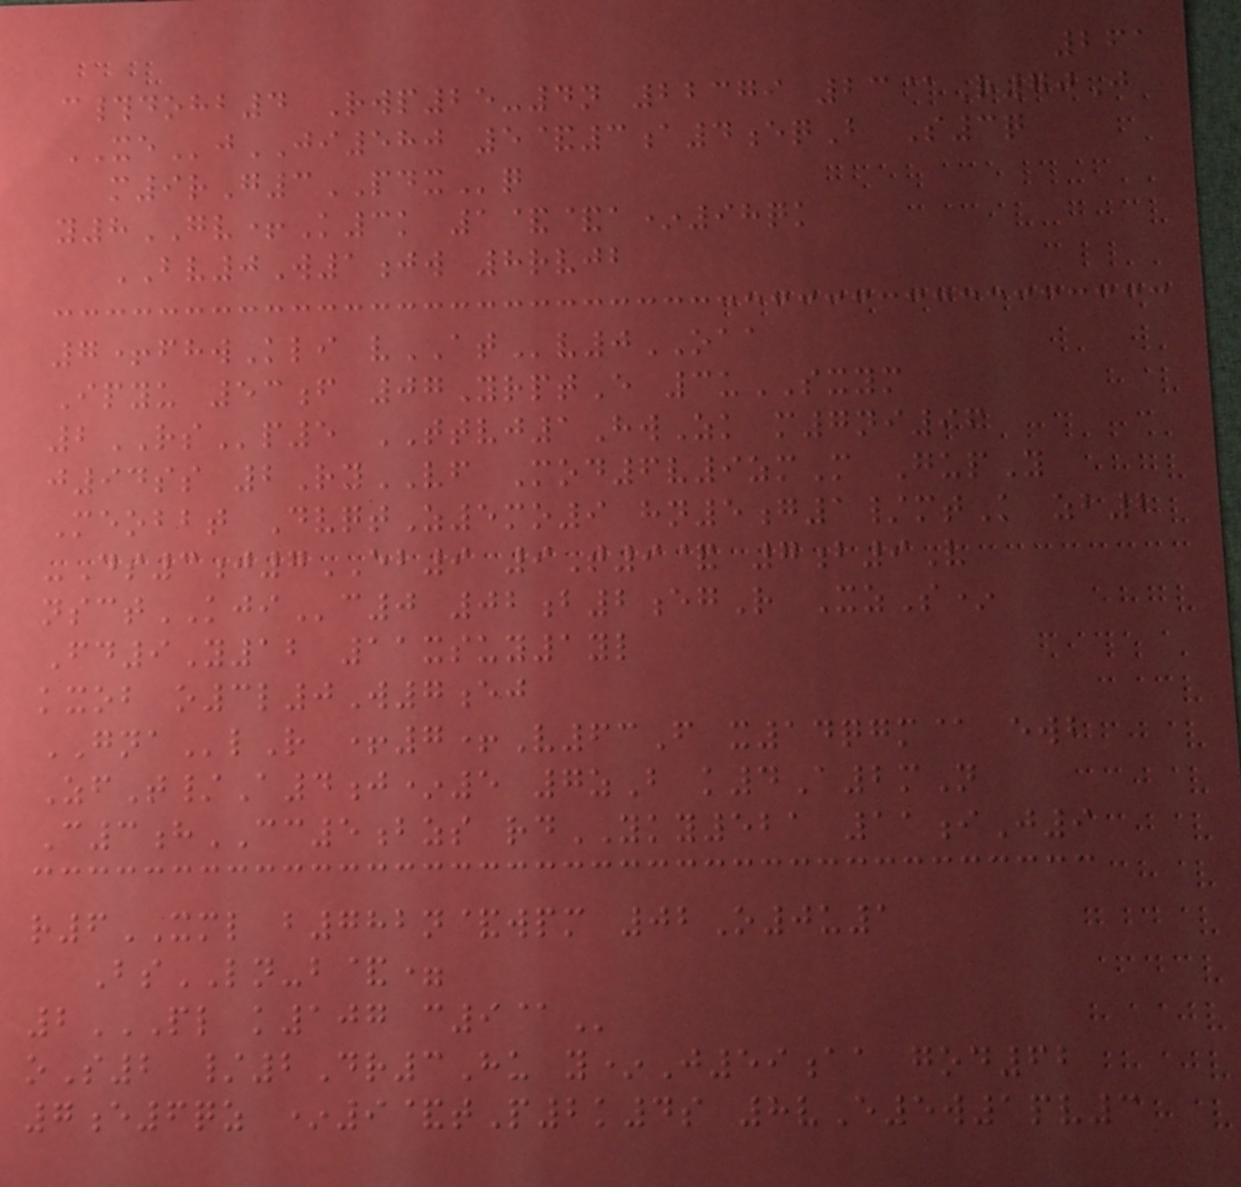261
c#dohb4 Rwp25-4n 22379 23@R70J
XEjJI580 5&3a4eqB S3q
m9rG3PDXq
y8GV+K3k 1&&a*98qk
BV0W1jw 8rvjb
7+fhwKli vATv0OAA
Ipyu 53f 07YrptE 3uSXYM
2RSp5 TTVJ1HwZk m7ni96
j94ss 2RyVF Mod6v9zmM GupY
Meobbt DvqtZ5mo9 hn5g1/mtK zb2
-Ds3j7EB9 9T9& 7b9V
nsctKJIc0 02b2egR XzS*
Fd9Y12 11xsuy1yl
kxob o3l0W7ej
GNAlR +7+V63F x14qgm@ ewb
ZfT/A4j*5 7zB k4A2mN
C3hCC5bzs rdYKY521 11iJ9
r6XML b782n&wpm 02O0u1
BsLN-b&=
2PL K107 C9@
oS2 /2Dr3Hu y*J59aa god62
7e6qz *9&tP2k4s 8vE5w1pv3
